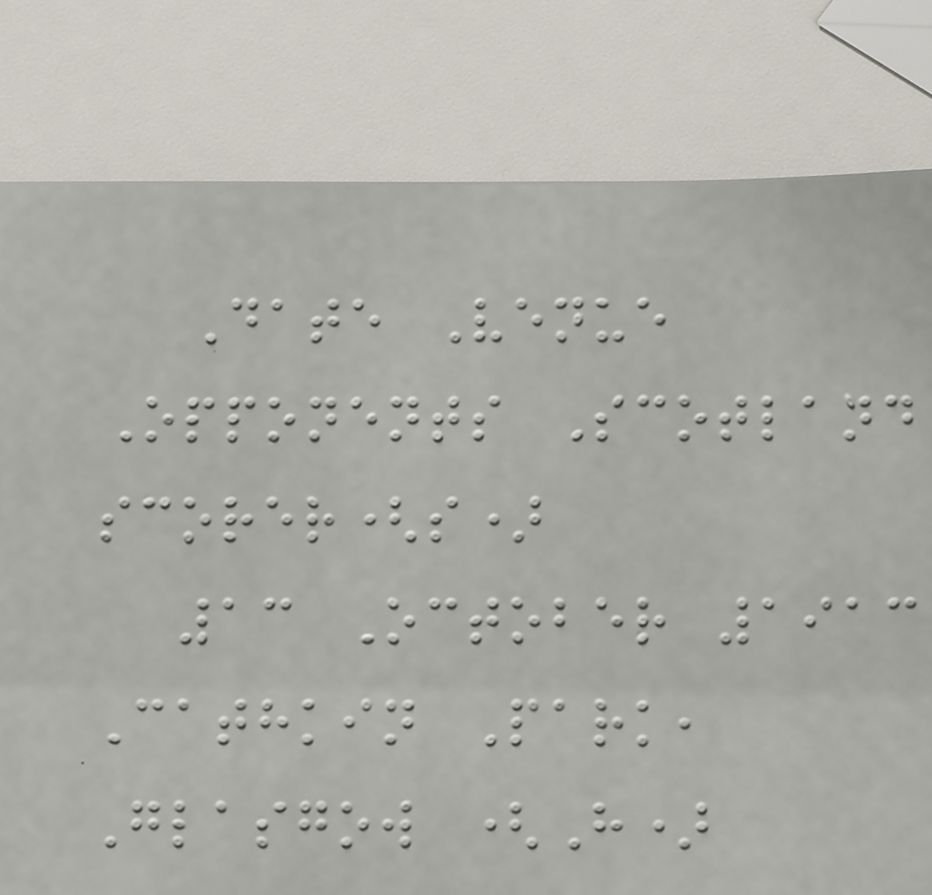Date Venue
Opponents Scotland
scorer(s)
13 October 1913
Cathkin Park,
Glasgow (H)
